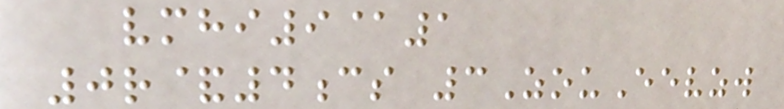vmhi9@1
0r&4cs 3ZouEevzw
